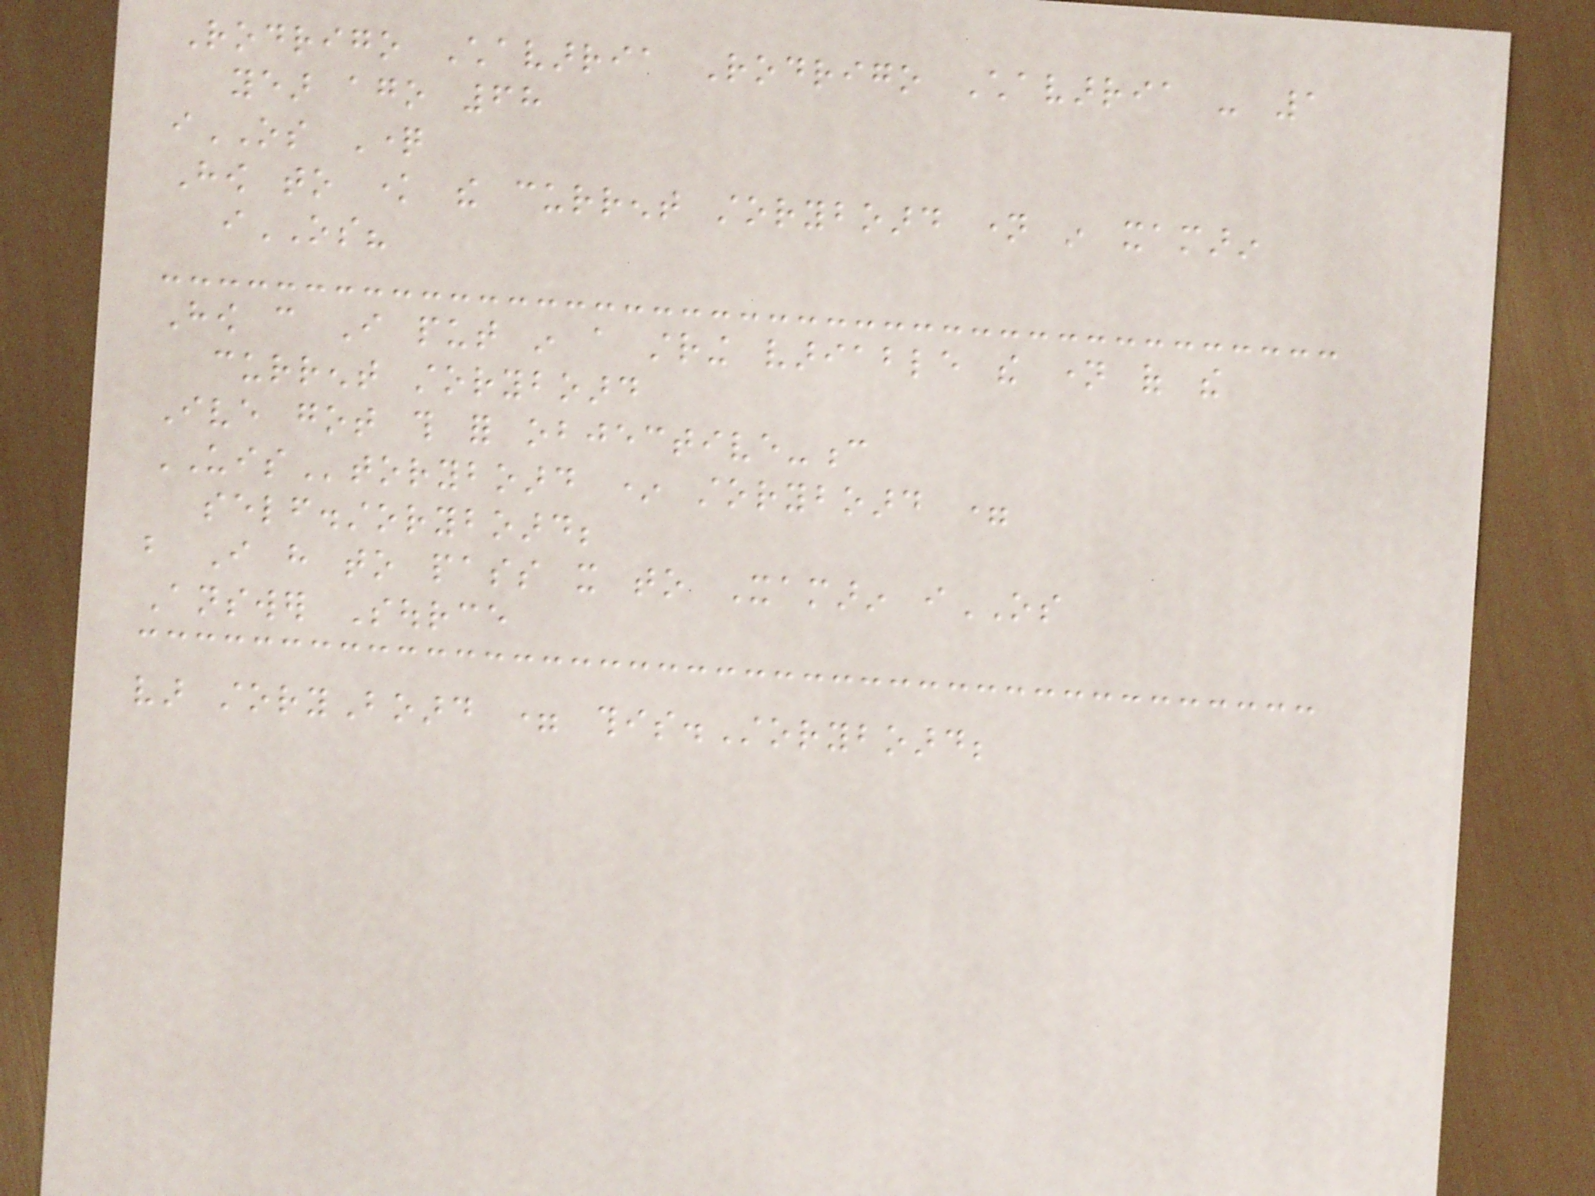Rodrigo Chavarria Rodrigo Chavarria - 1
year ago 68
iOS Question
How to know the current storyboard name in xamarin
iOS?
How can I put in a string variable the name of the
current storyboard
Ive got this for objective-c
UIStoryboard * storyboard =
self.storyboard;
but I have to pass it to Xamarin iOS
Answer Source
var storyBoard = this.Storyboard;
